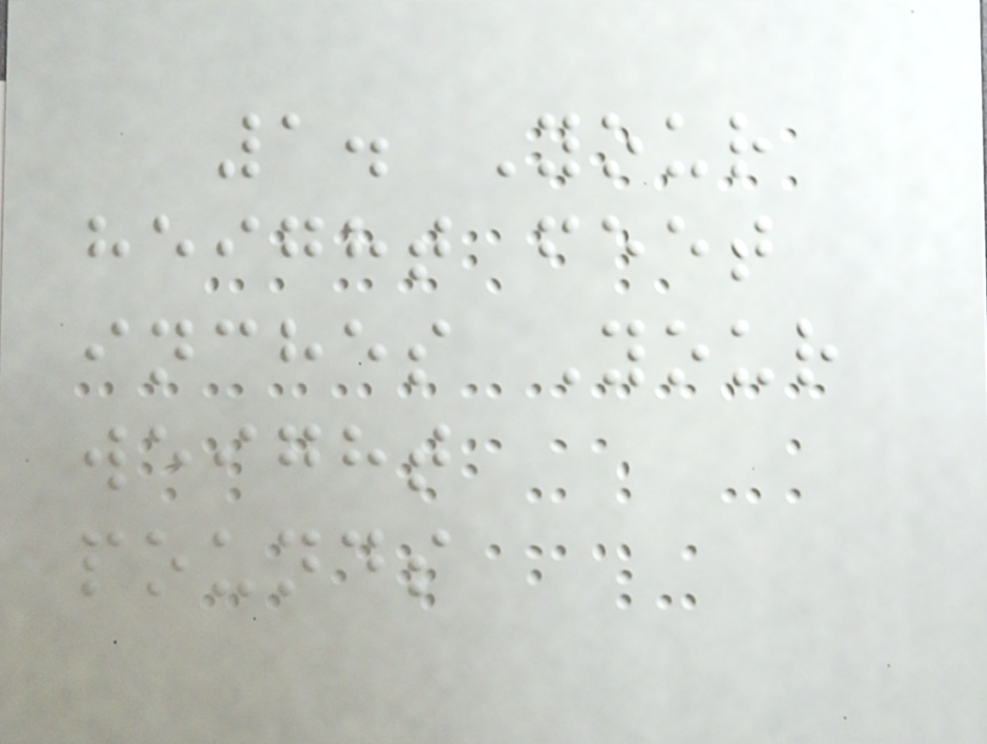1. Your
height feet
inches Your
weight
pounds
